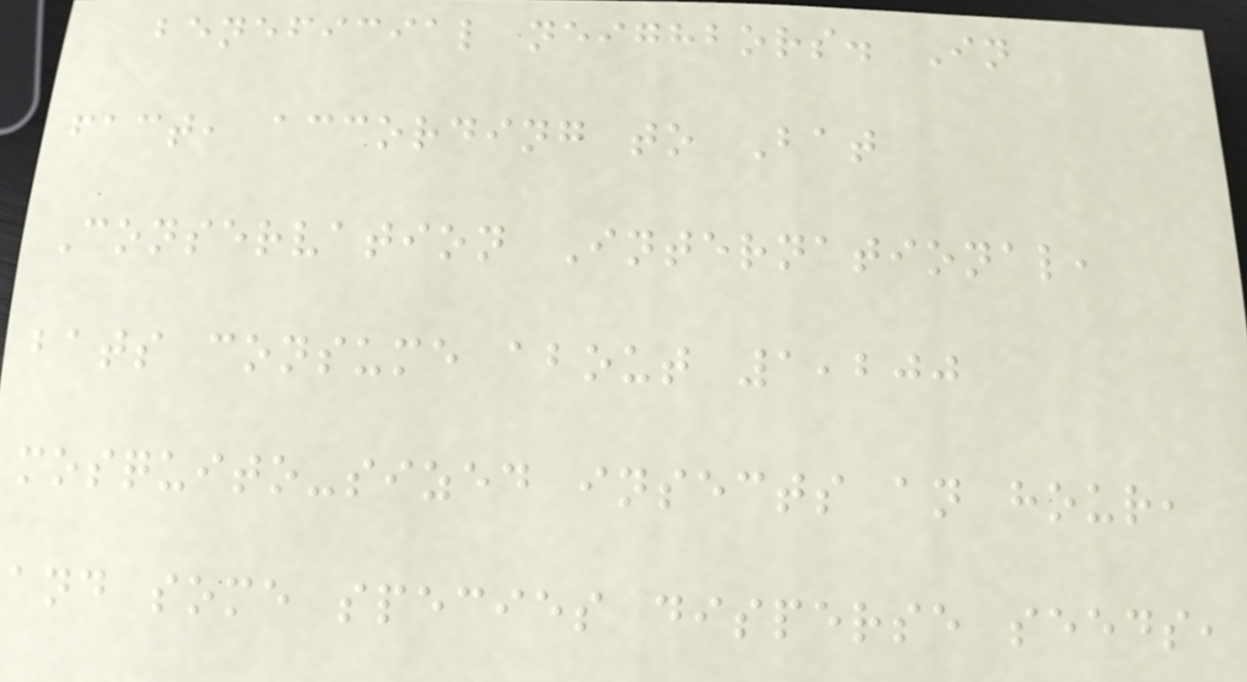beneficial neighbors. In
fact, according to Bat
Conservation International,
bats consume about 1,200
mosquito-sized insects an hour,
and some species disperse seeds,
